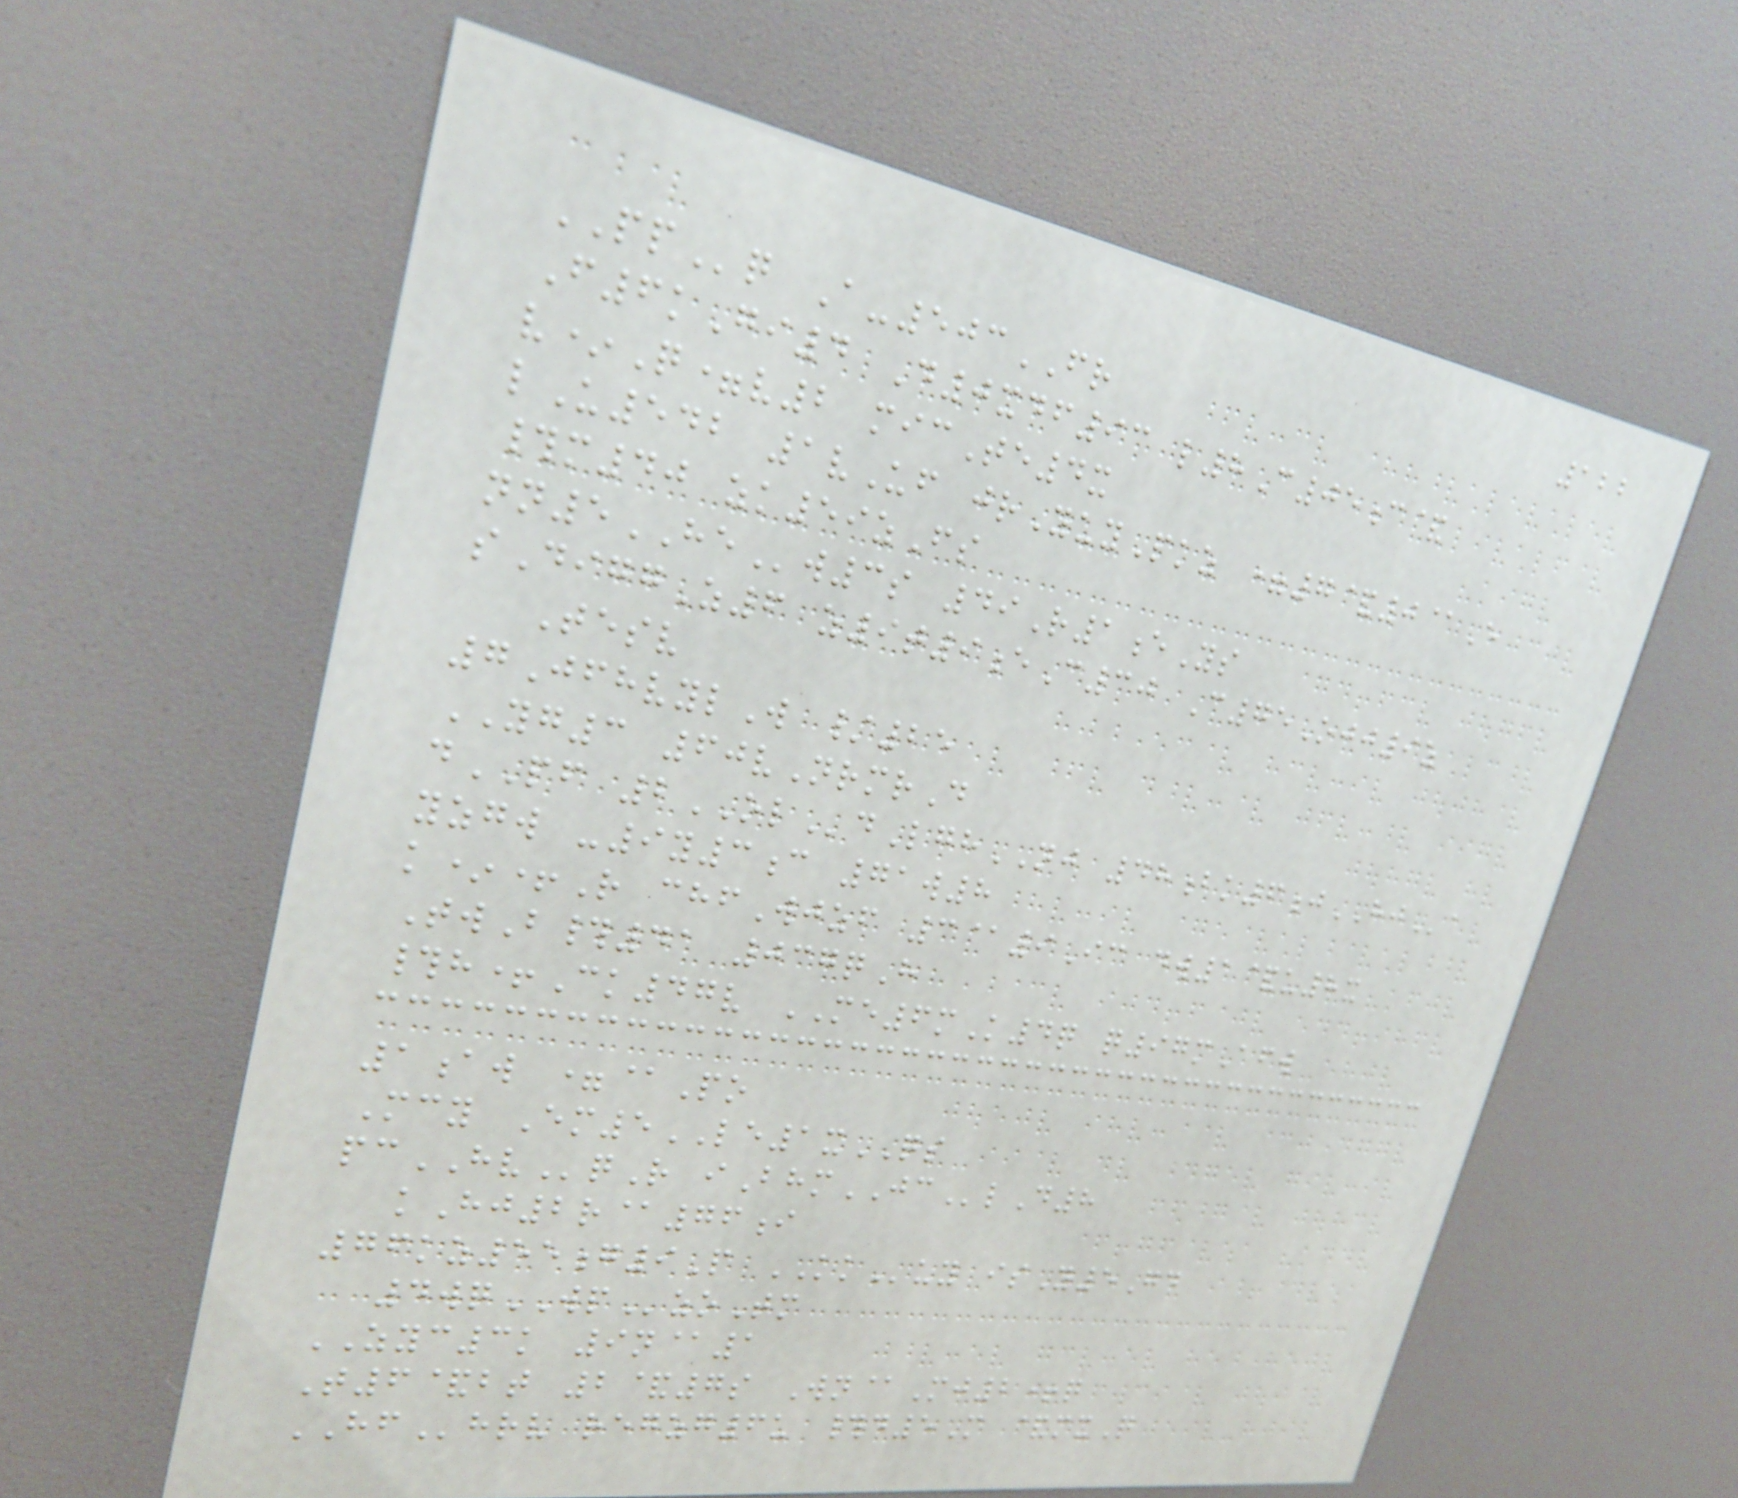122
PPq A-503FR
F6kGi4 D0xdf93 l8C05c&
v*Q=v2 micTe4x
lU542 1vUf jrYuyPkz =7&0@E
#m40 zk59zFs
nn5HEw3s 49R1eYs
sDiggZ6 z9t9eC30 C75Ojj9z
Tesv
7JfhvylW /25
YG3 60vNrmrD
dPF 2OLdLghNJ 48bk6jHJa
yzgw -9y3c 71w8
k*+R chfWjzf 3@9Ic dw1&u8x
TwB#41 037qH
#h+Ck47v ME6mK4q q97mAfw
1aw =@Po
Mcy Em5LE1xQS
pcHVqR iBhmJClD8
kHj2r@76i
76kz55g9P KKuy isY5Gd
4wqWPzoTm
ZYC3k 9n@1
T6&bt 2&7s Wn@Mj2+q
HFhrv regzg6u #d5M &mxQ
